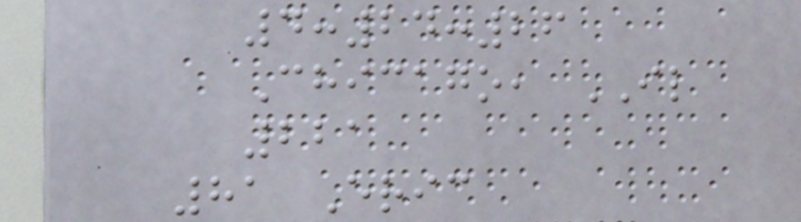4:24:26
Chicago, IL
221
81 Eric
